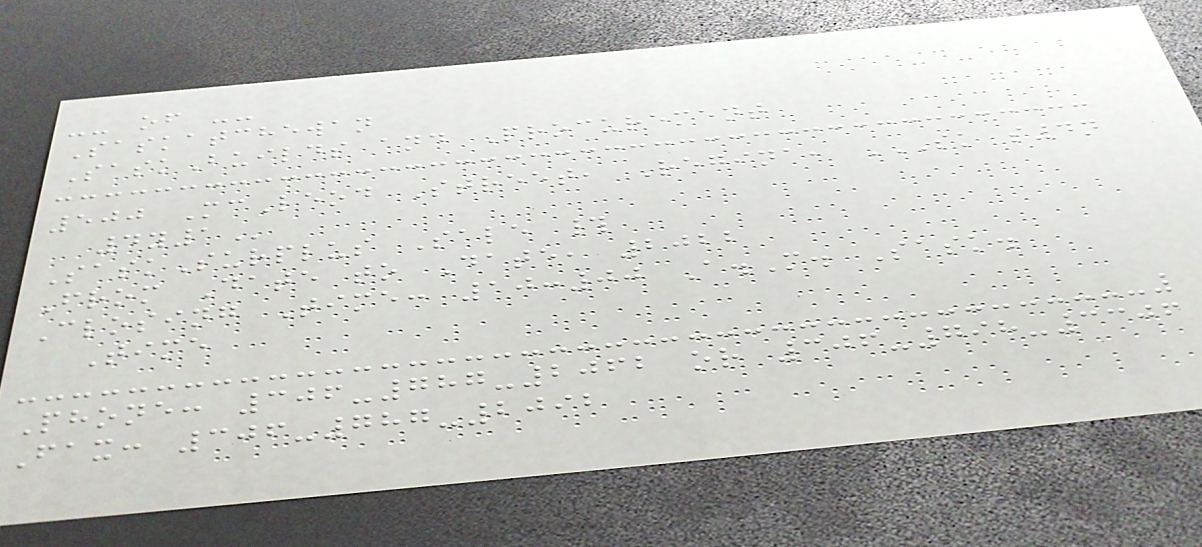-- of --
Saskatchewan
SaskBuilds and Procurement
500 McLeod Street, Regina, SK S4N
4Y1
SaskSurplus Sale #
From Date to Date, 2022
Closing Time: 10:00 A.M. Sask.
Time
Phone: 306-787-2062 or 306-798-3306
Fax: 306-787-2092
